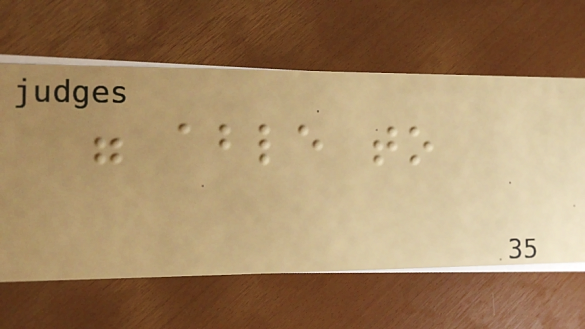were able to
